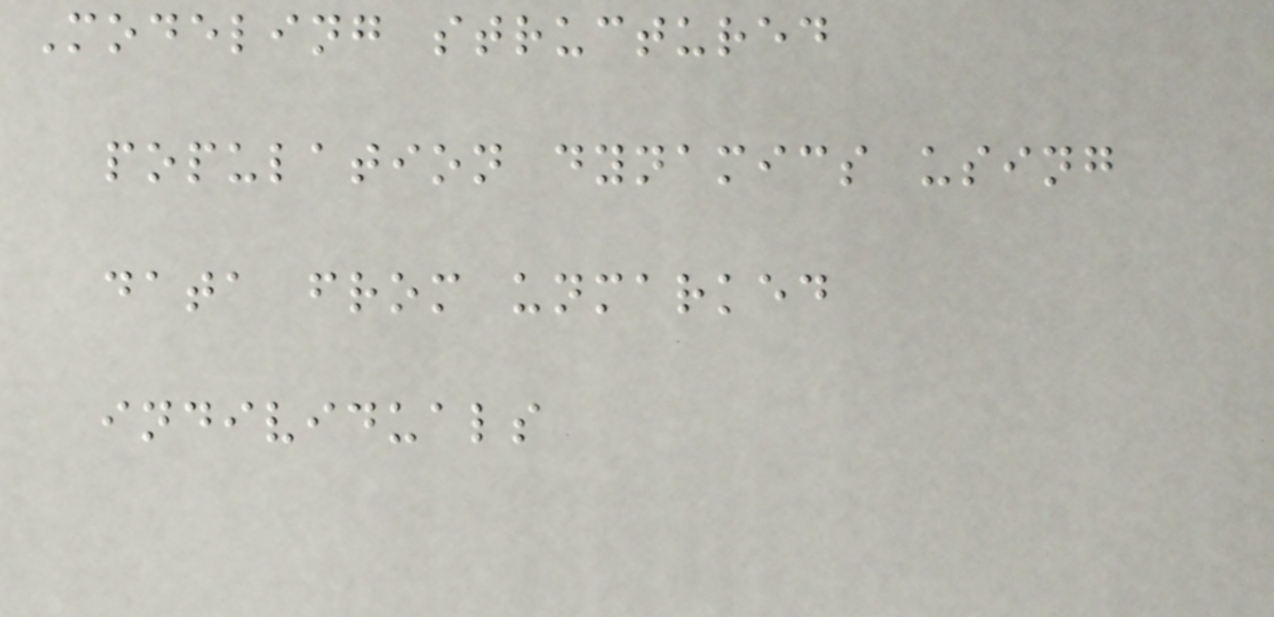Modeling structured
population dynamics using
data from unmarked
individuals
